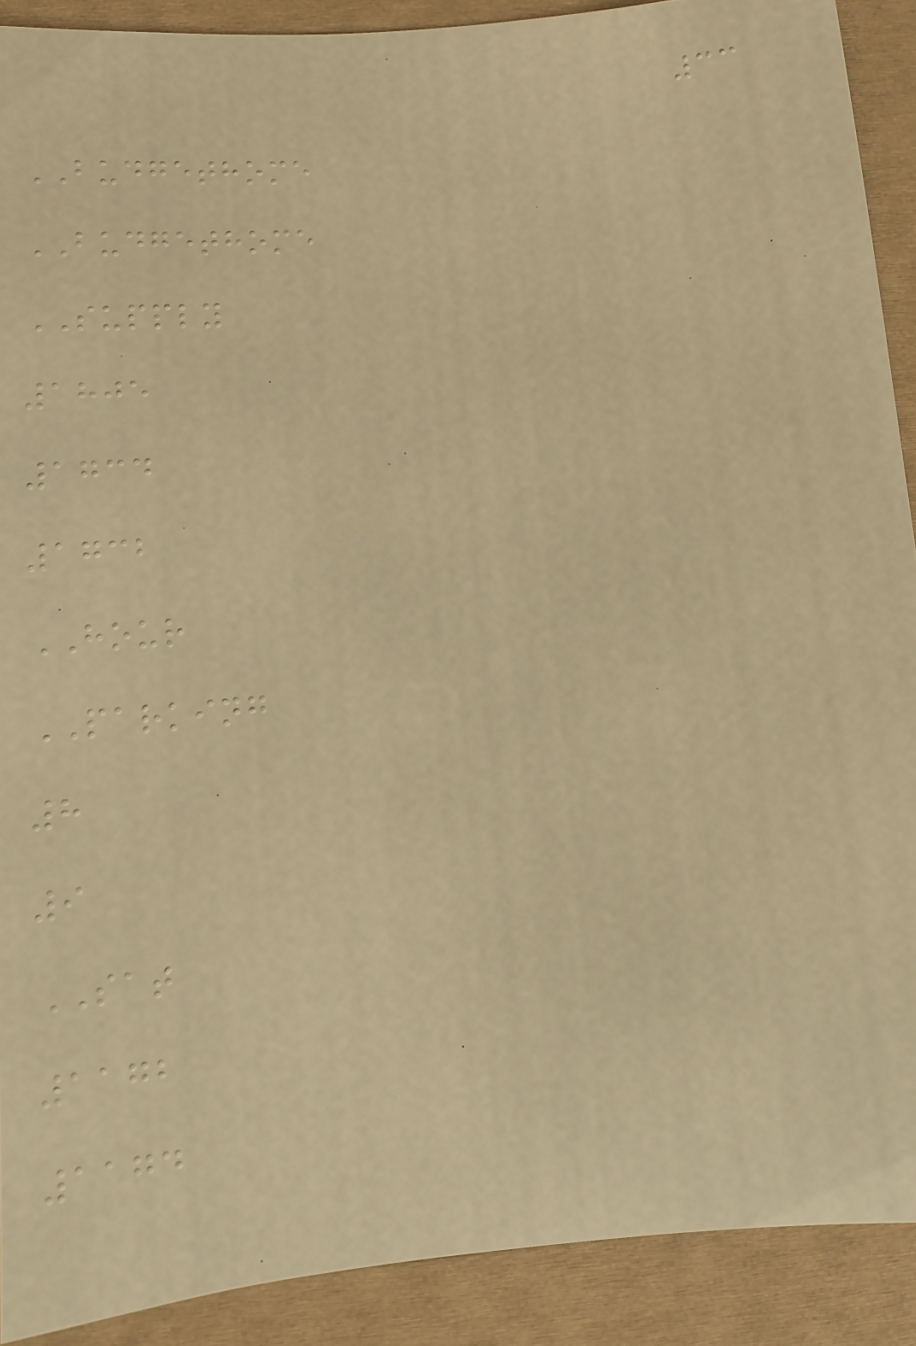33
BUDGETHOME
BUDGETHOME
SUPPLY
1805
1734
1732
HOUR
PARKING
8
9
SAT
1172
1174
